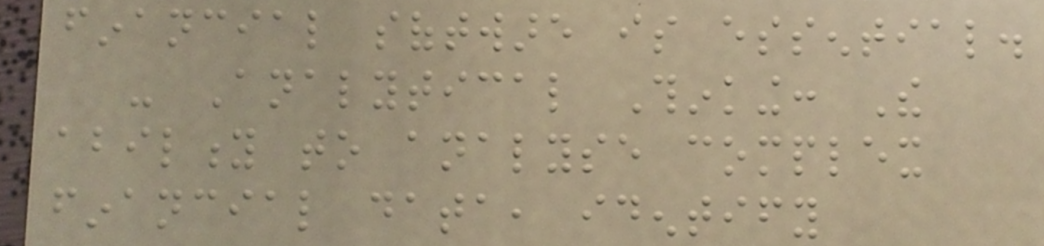financial software is essential.
- Analytical Thinking: The
ability to analyse complex
financial data, identify
